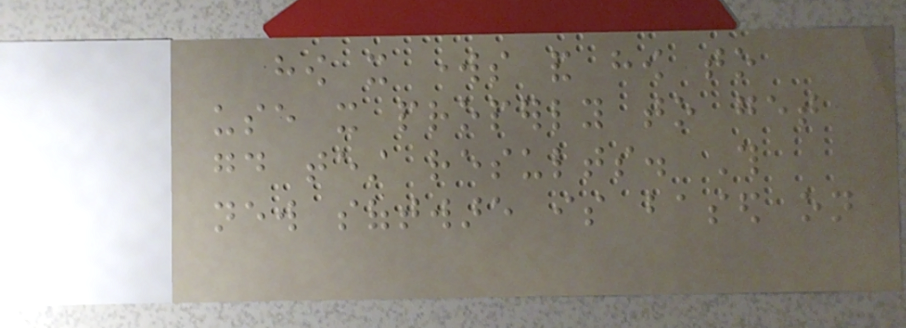how it works and how to
use it properly to get
good test results. This
new software is based on
